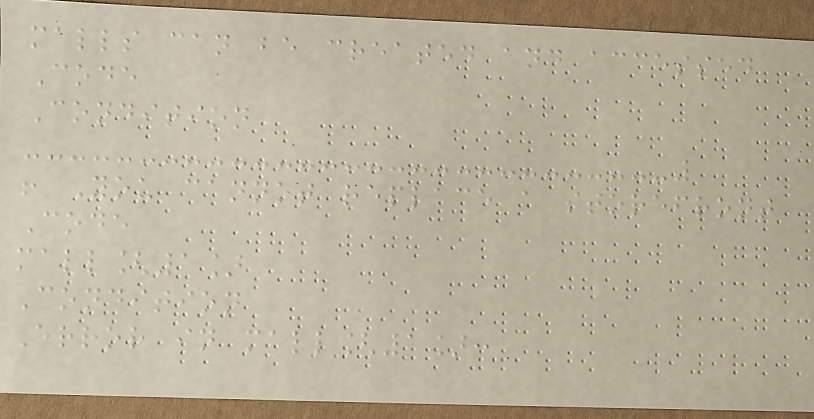malls can be created and accessed
Code
Condition
! You cannot replace a storefront
Code
mall[1]
Condition
Error in mall[1]:
